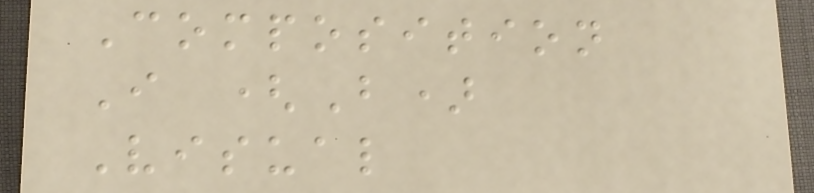Composition
I (B)
Visual
